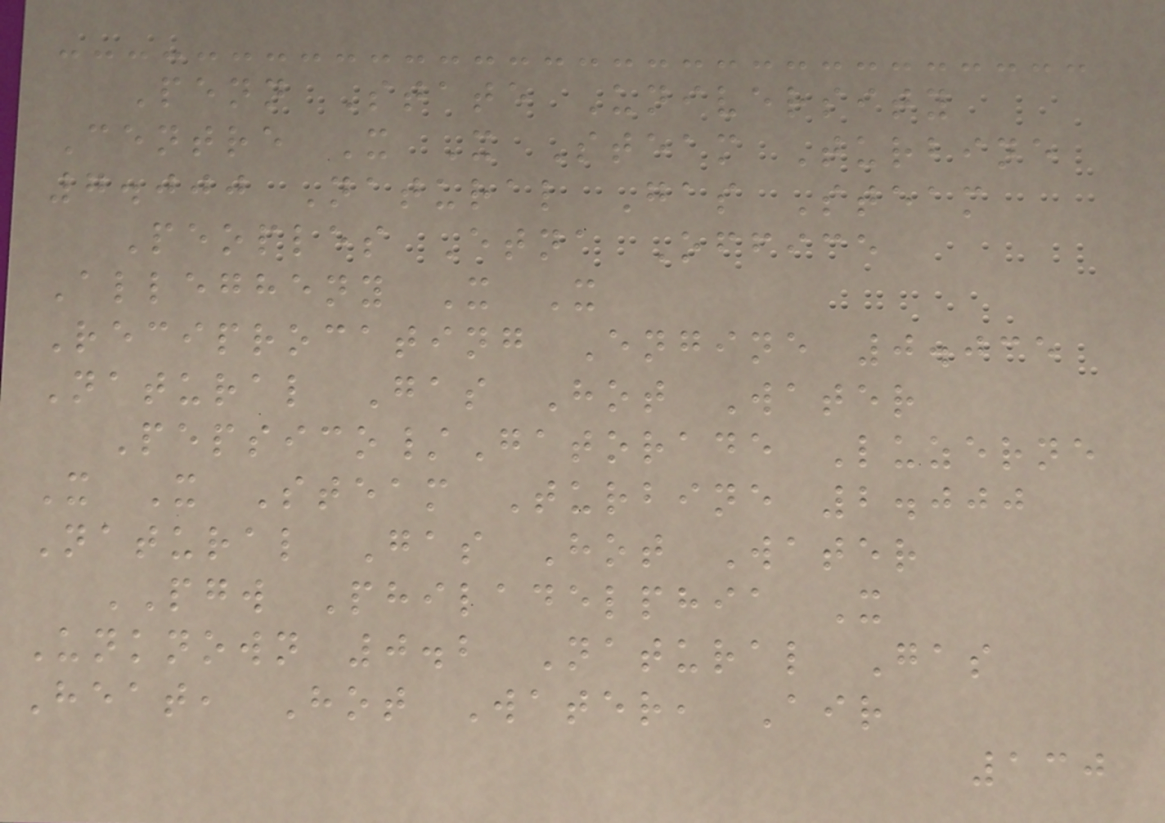Penn State University
Centre X X Steam Turbine
7.000 Natural Gas Steam
Peoples Etna Office
Allegheny X X
Reciprocating Engine 0.035
Natural Gas Hot Water
Pepsico/Gatorade Luzerne
X X Steam Turbine 2.000
Natural Gas Hot Water
PGW Philadelphia X
Unknown 0.2 Natural Gas
Heat, Hot Water, Air
130
